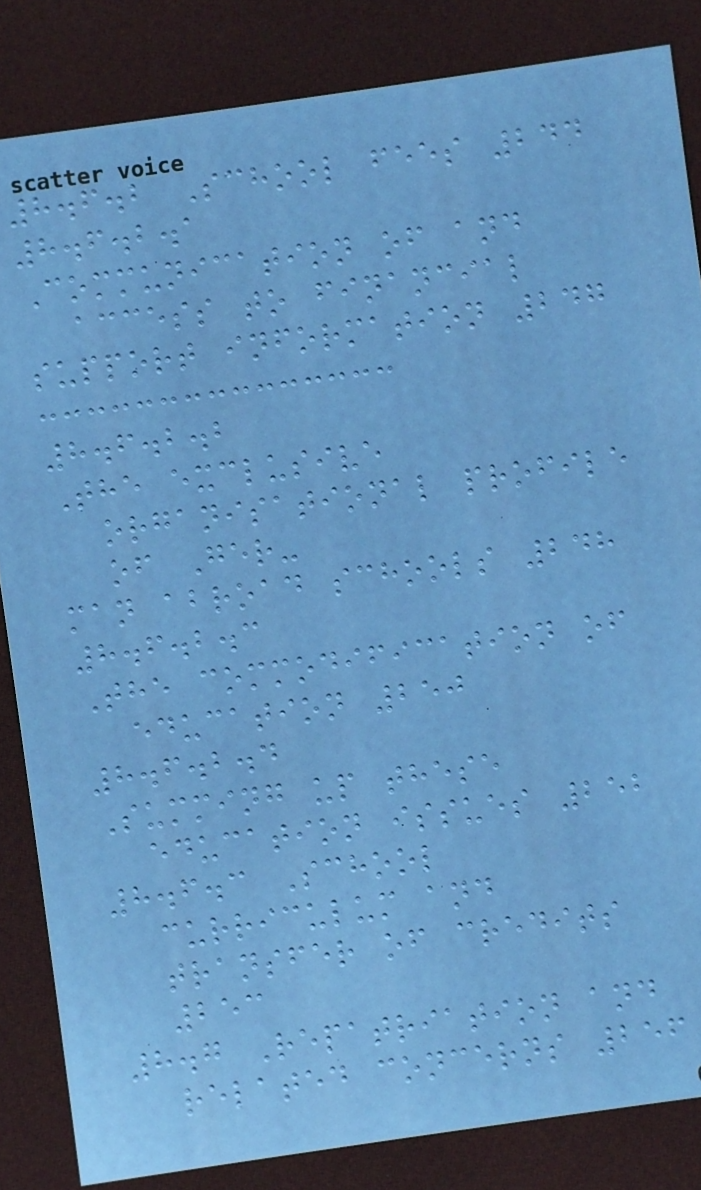8.6.2 School fees 244
8.6.2.1
Communication of and
access to financial
support information 247
8.6.2.2
The exclusive
organisational profile
of Ger-
man abroad schools 248
8.6.2.3
The commodification of
education 250
8.6.2.4
Summing up these
education issues 252
8.6.3 School
curriculum and
transfer of credits
253
8.7 Repatriation and
related concerns 256
